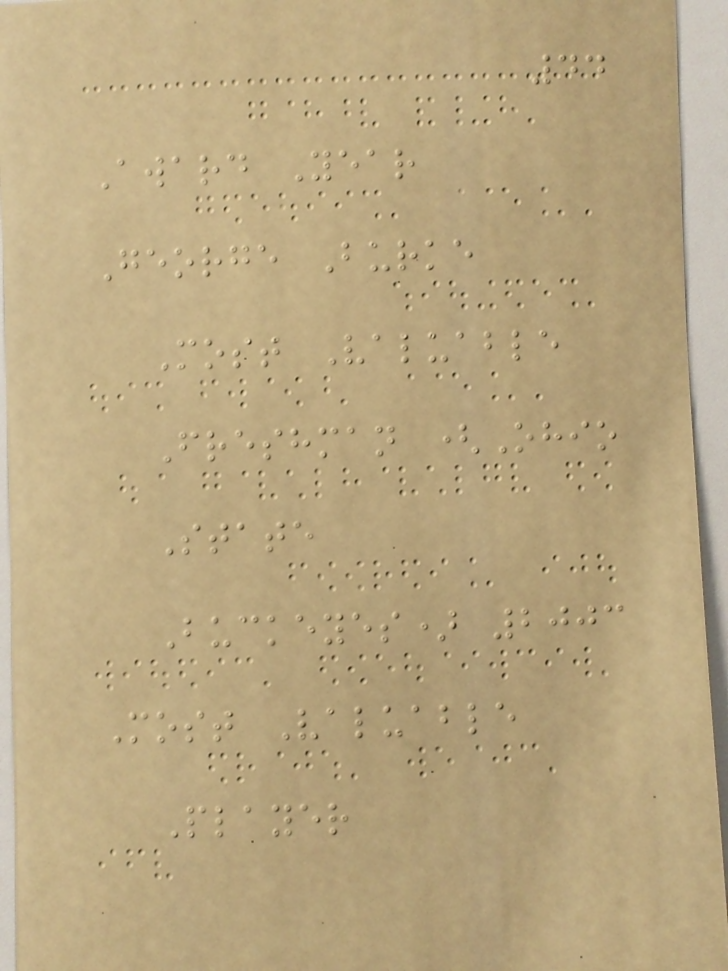44
Award Year
George Burke
Most Valuable
Freshman (Ohio
State
Buckeyes) 2003
Most Valuable
Player
